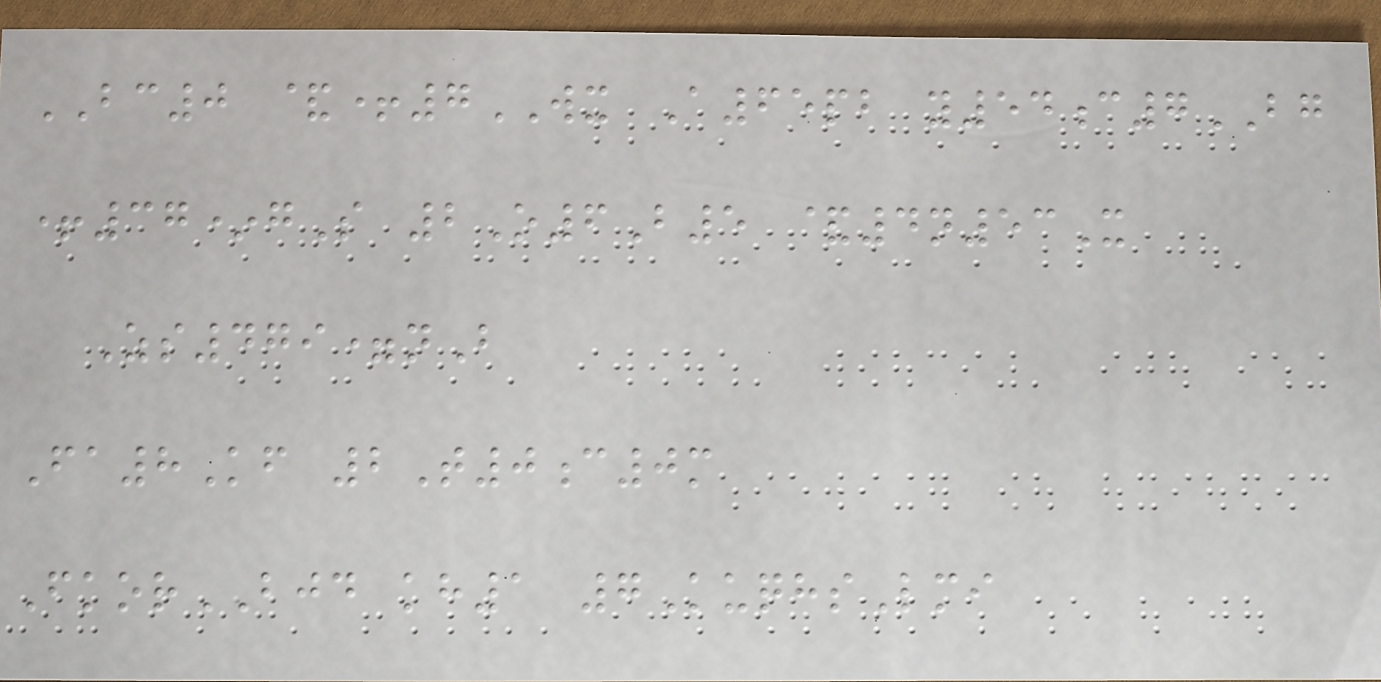BC0 &+7WX A65pb y54c7BG
+37*gS 2O6B5 &4n53X
Zs479=nB
Fa8Kf 2T0c0m
FkorBJD kh1 7KuqhsLmi
